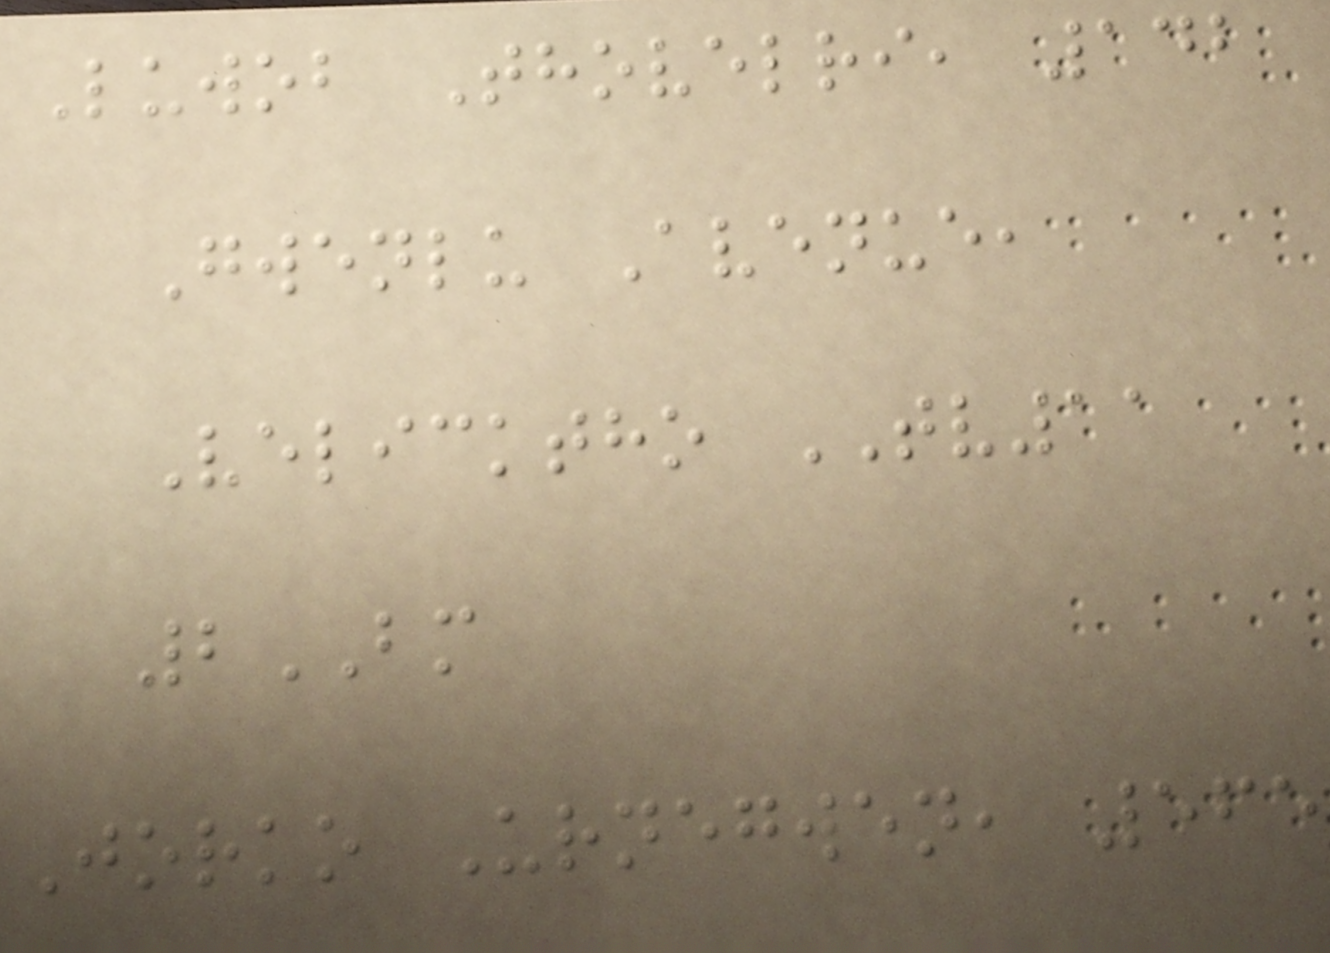Luwob Thovelri, 142
Gwenlu Avenue,
Velicktho TV11
2BM
Jorko Urnegwen, 565
